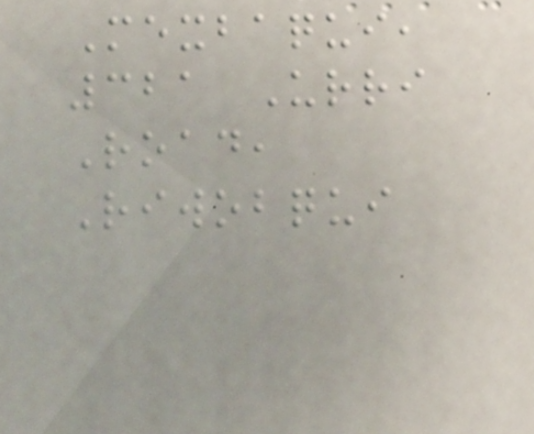Mexbaqui,
321 Urri
Road,
Riwobqui
